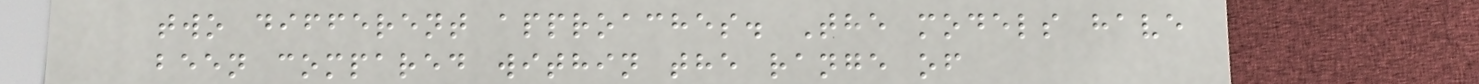two different approaches. The models have
been compared within the range of
